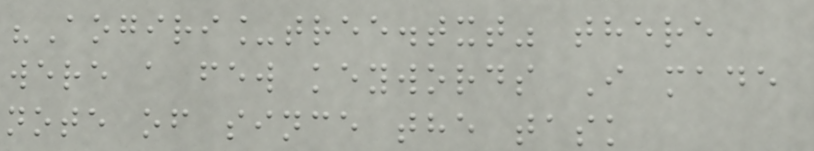"Aogiri_tree.txt" there
were a few keywords I made
note of since the task
